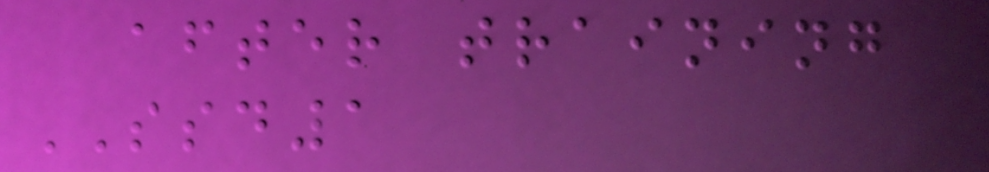after training
SSD1
